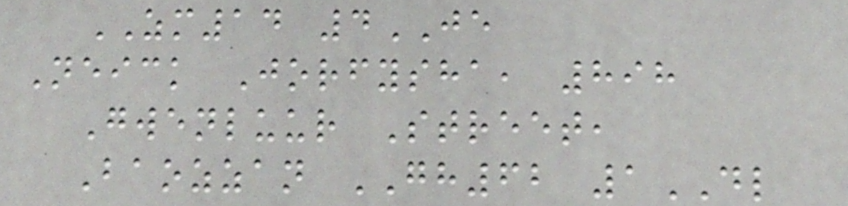ZM14 4JE
Neick Jorfysha, 898
Gwenluur Street,
Baozzan GH62 1DL
